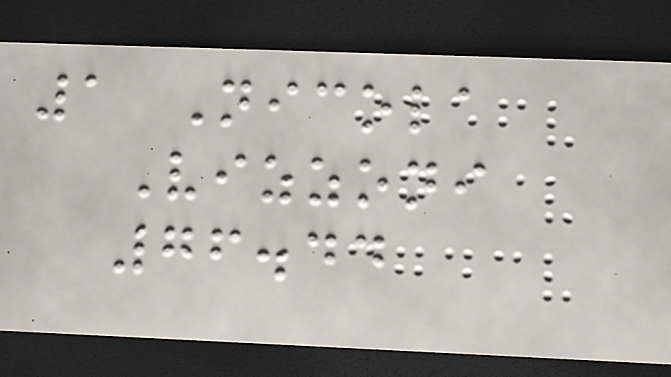1 Nicola
Vizzoni
76.44
